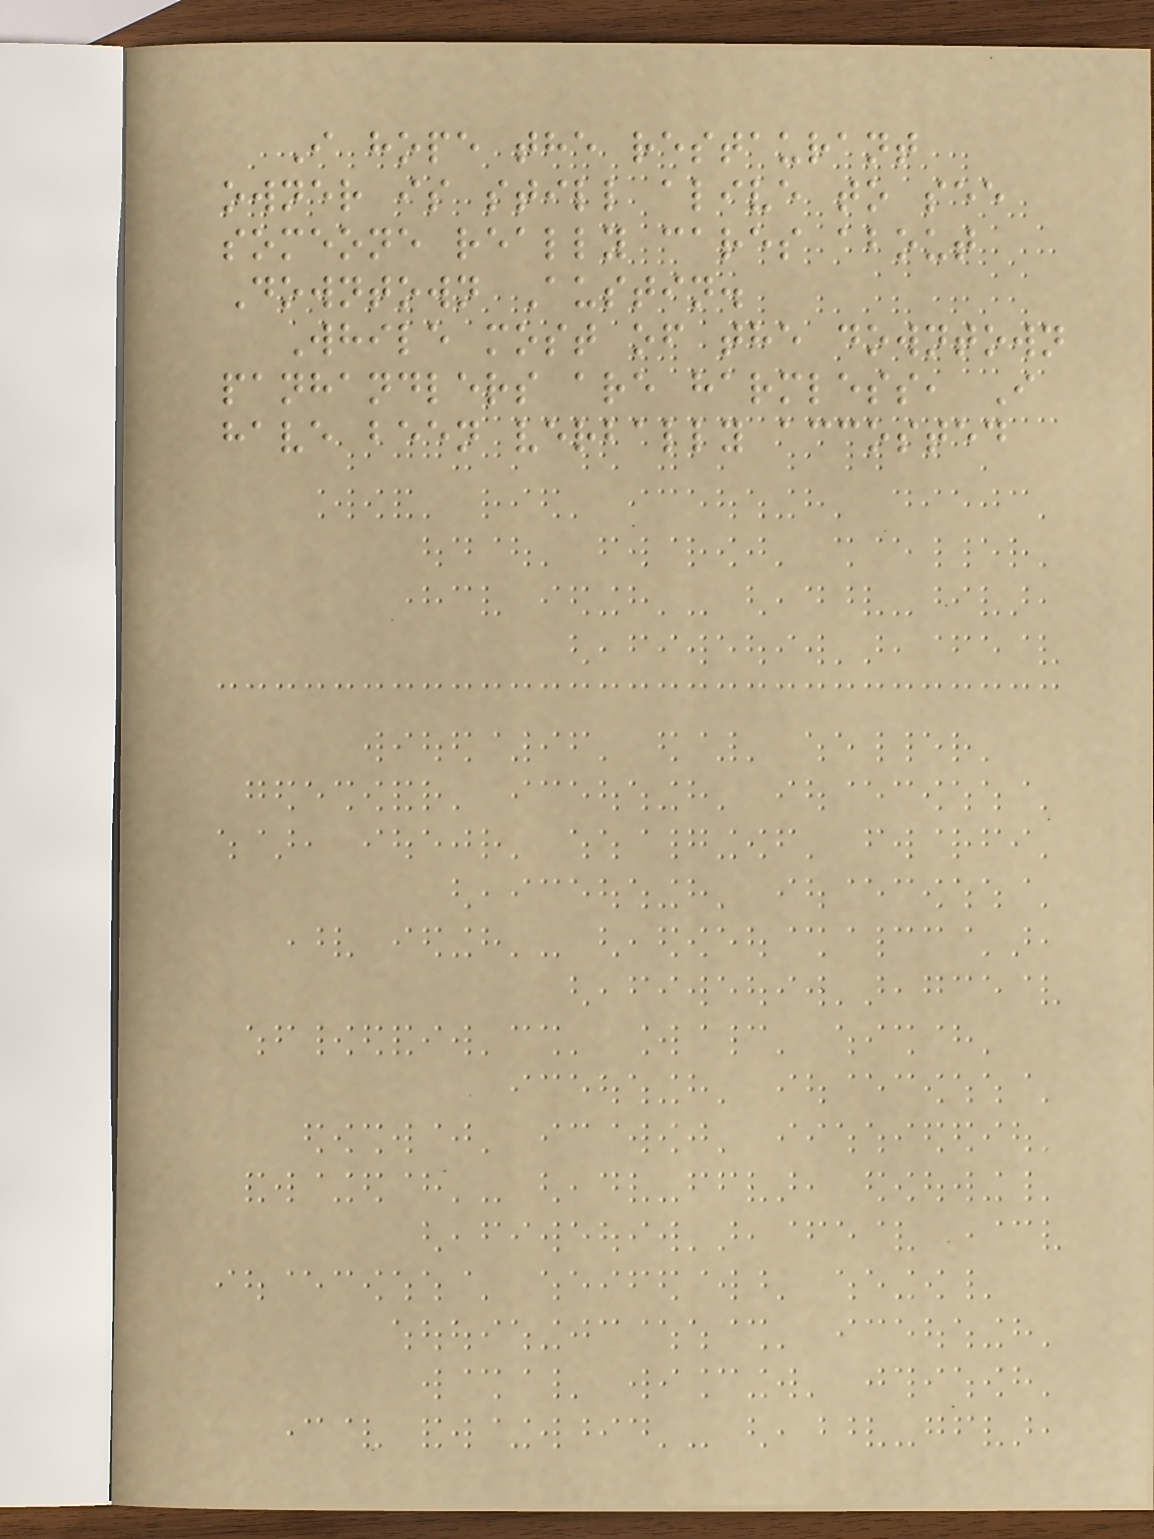I hope the restaurant
owner is still alive to see
someone really cares about
Downtown Austin.
While most of the downtown
panhandlers are harmless, I
have been verbally accosted
